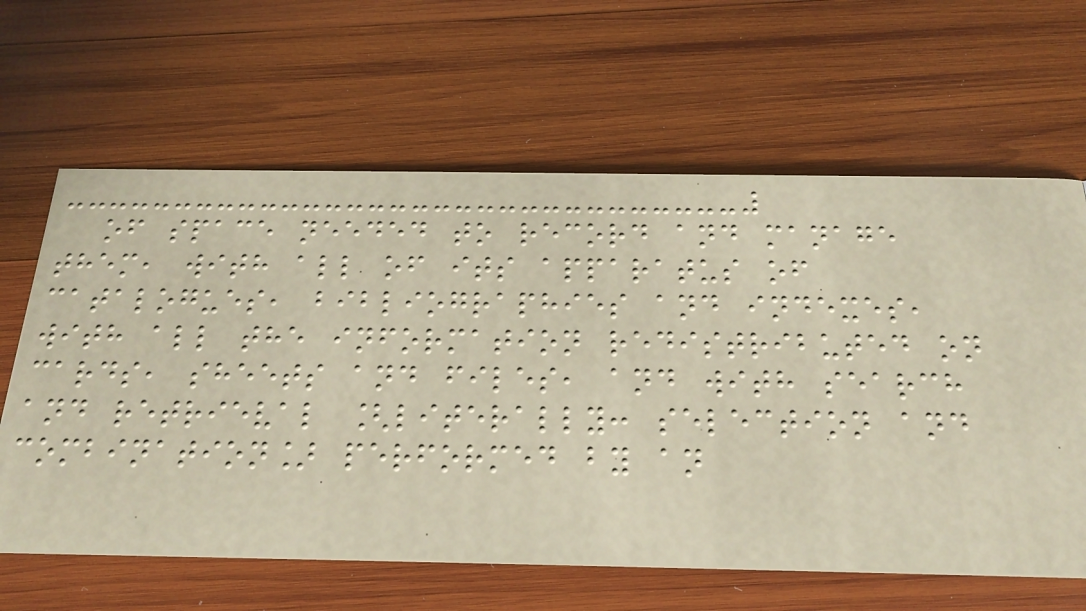of space needed to record and manage
them, with all of its apparatus of
catalogues, bibliographies and indexes,
with all the information redistributed on
cards, sheets and files, and with search
and retrieval [literally: selection and
combination] performed by an
